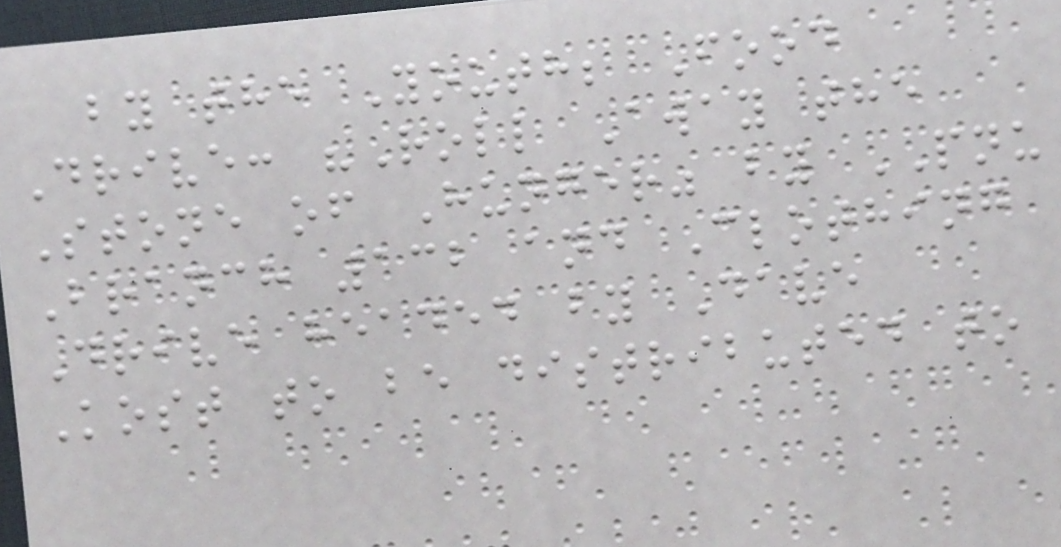by the Youth; Food
Drive: "Roll Away the
Stone of Hunger" by PNU
Branch 132 and Clothing
Drive headed by Dave
Kost to be distributed to
